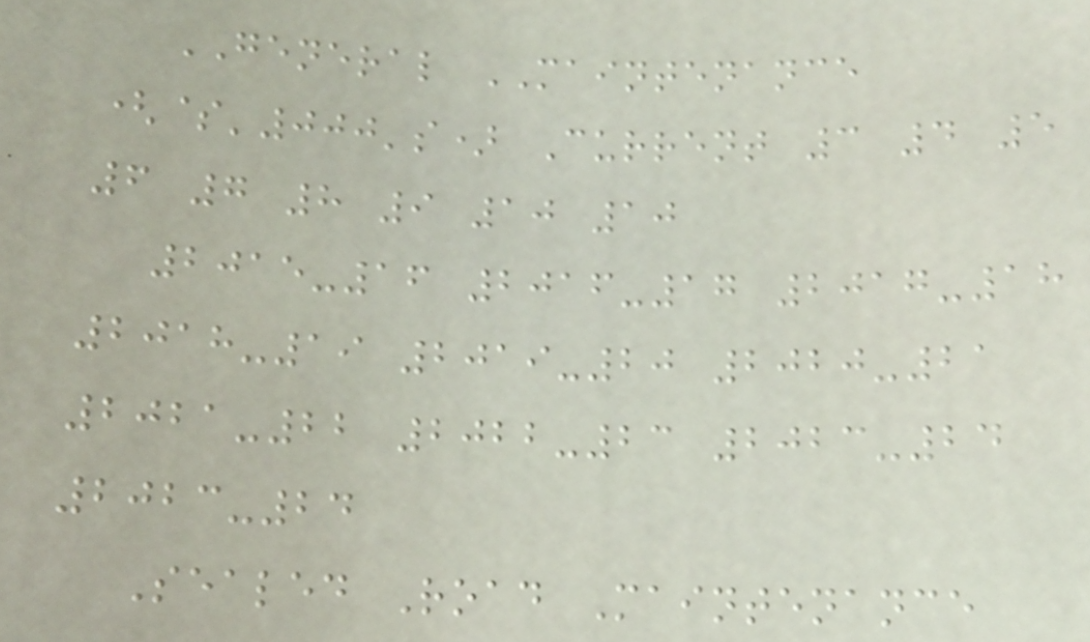GENERAL MAINTENANCE
($'000's) Current 3 4 5
6 7 8 9 10 10
2015-16 2016-17 2017-18
2018-19 2019-20 2020-21
2021-22 2022-23 2023-24
2023-24
Sealed Road Maintenance
